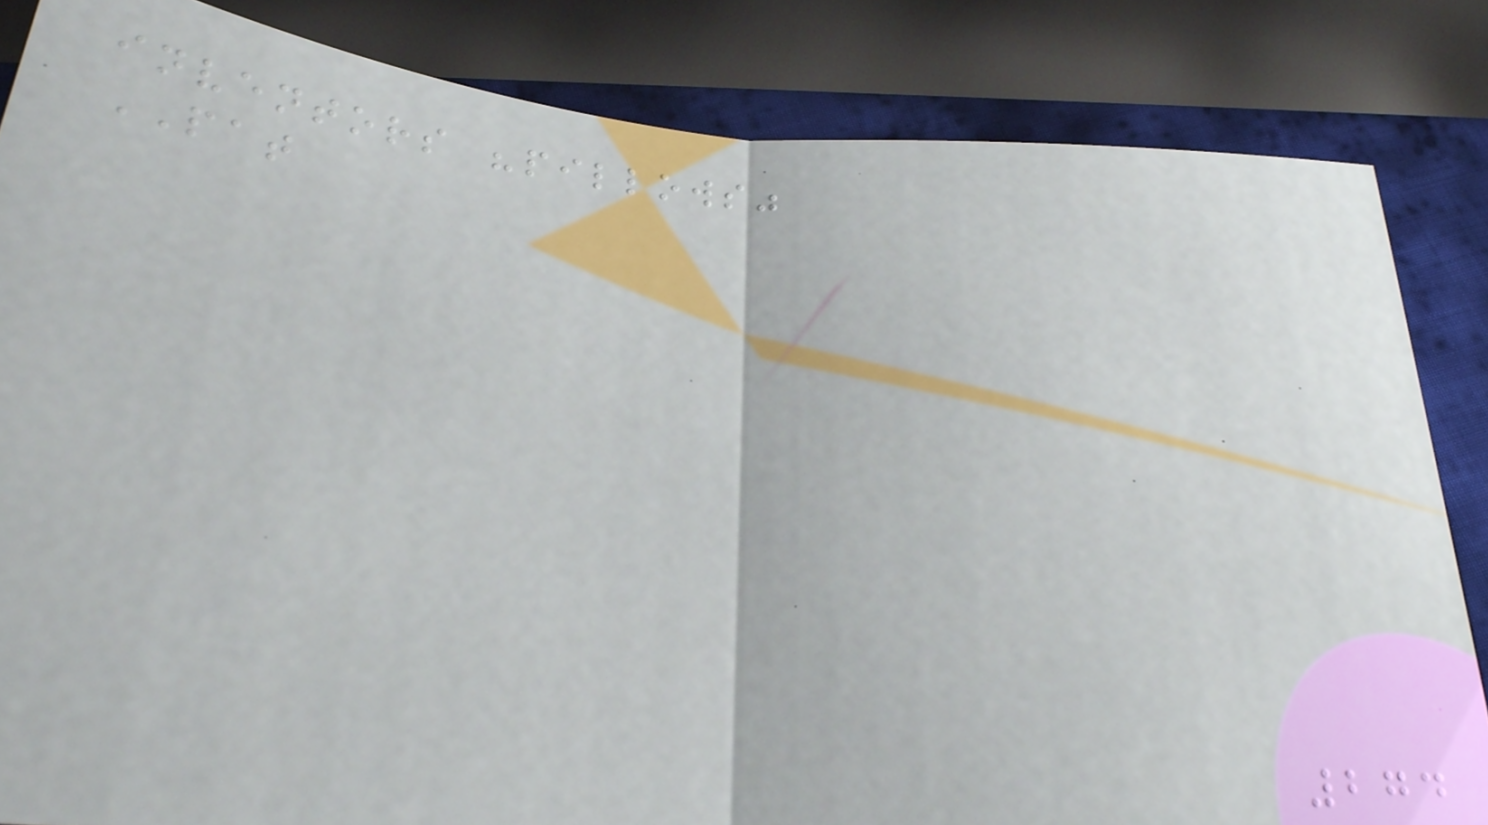inventors "pillows"
PAT
274
